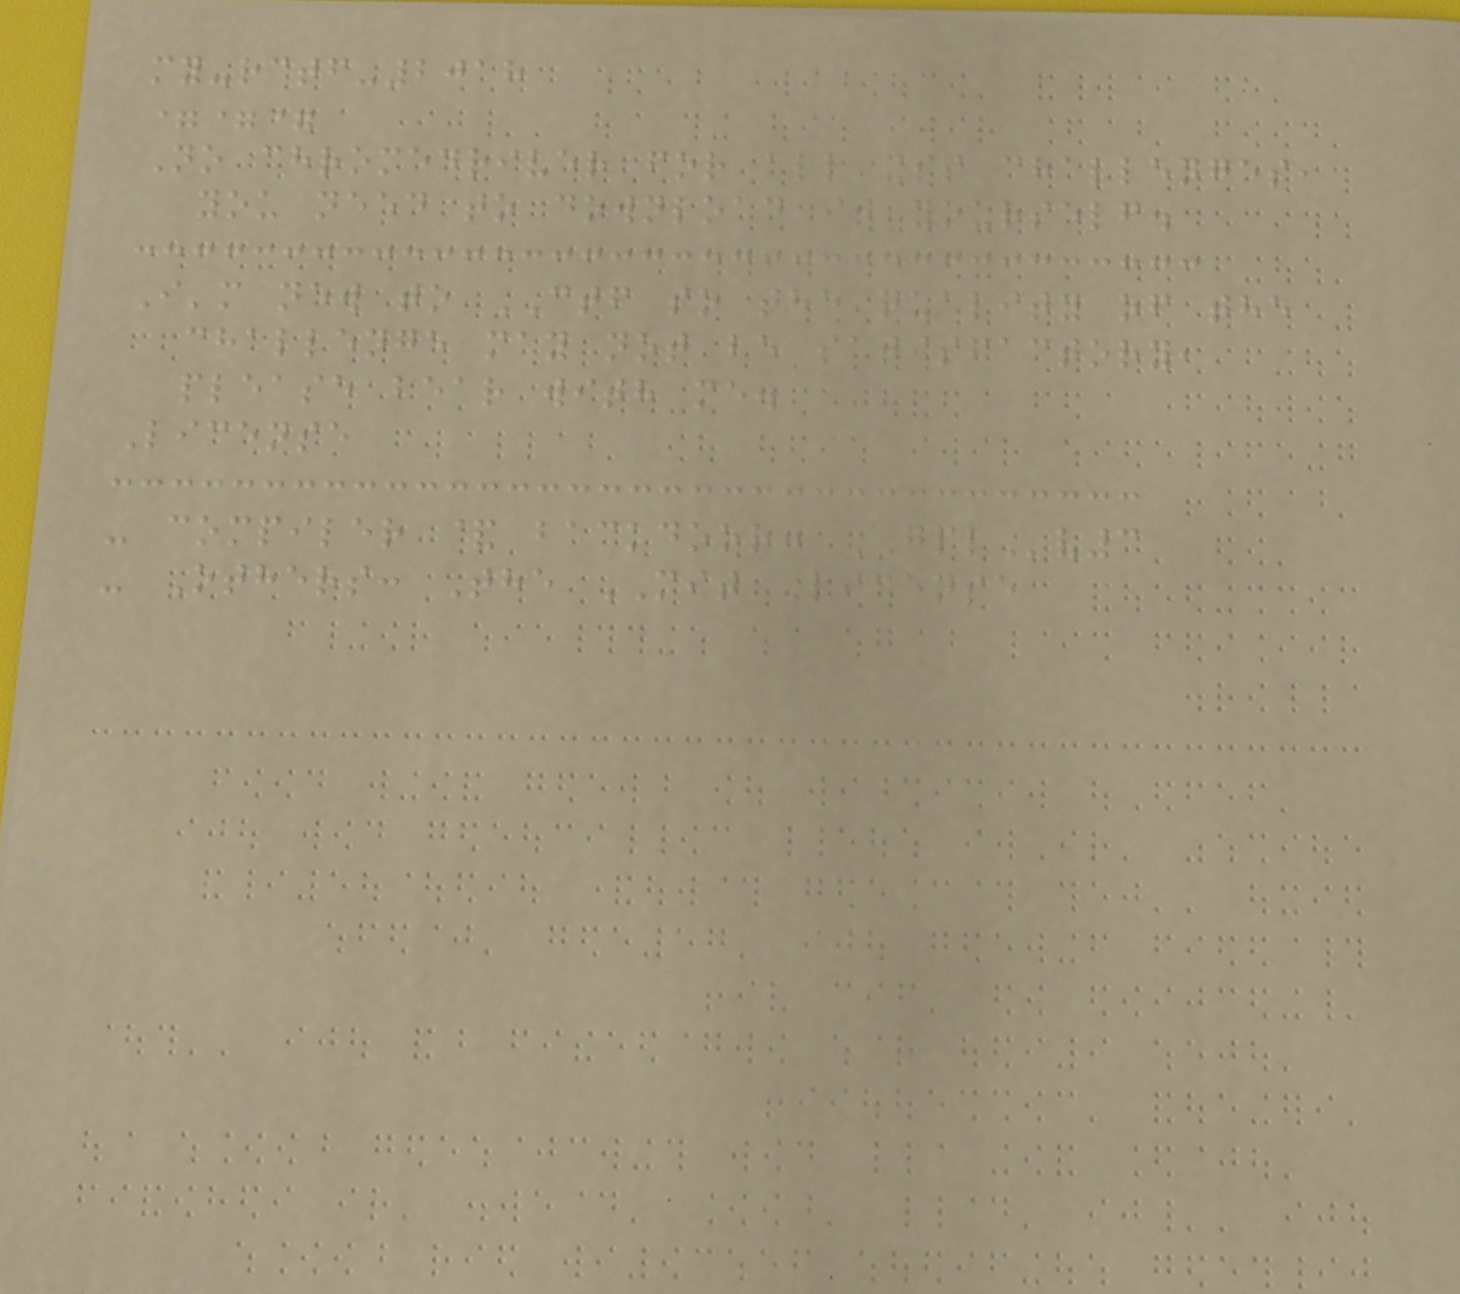my-rctf-2018
===
No chromedriver for all xss challenges,
you need to download it yourself.
I'm new to CTF so the quality of the
challenge may not be satisfactory,
please bear with me.
License
- compiler & backdoor: GPLv3
- Others: The MIT License
